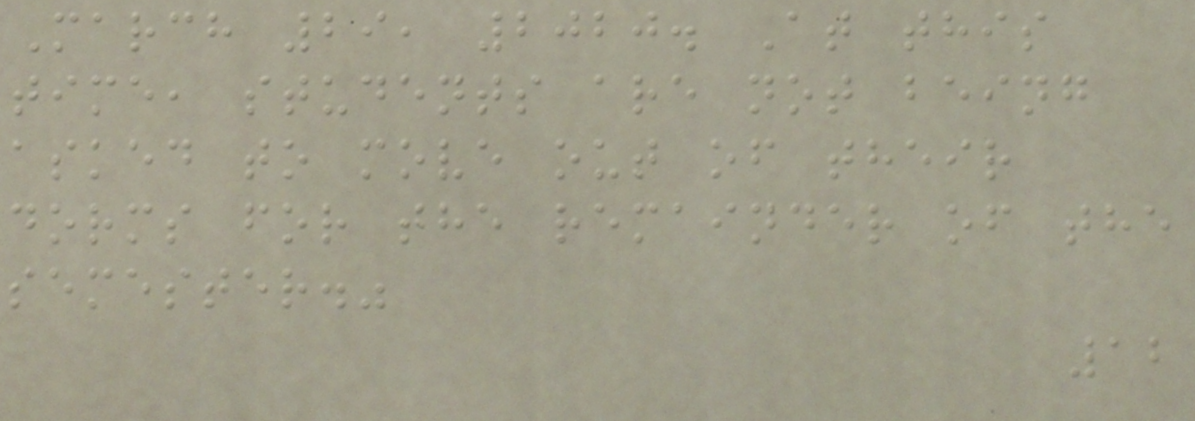March 29, 2020. At this
time, students are not being
asked to move out of their
dorms for the remainder of the
semester."
12
